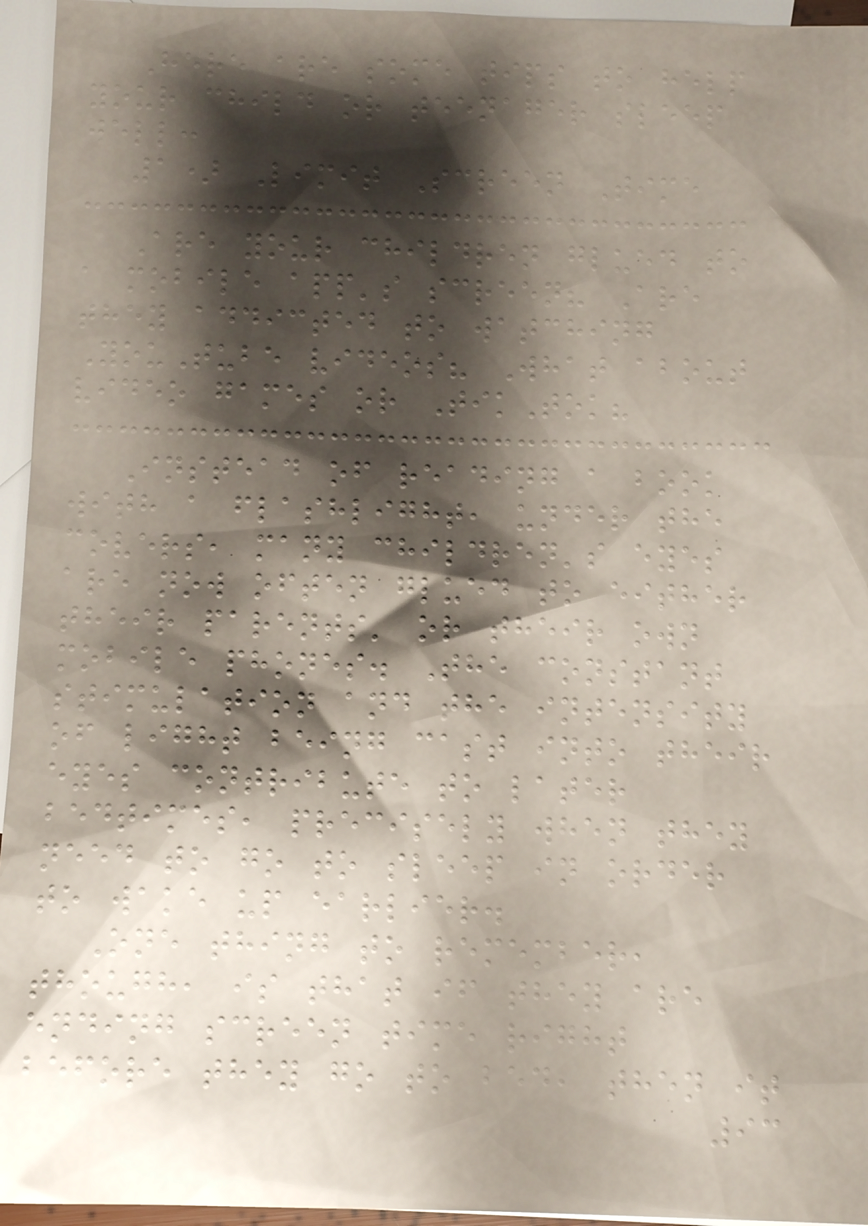Here are some tips to help
your child or teenager sleep
well:
1) Limit Screen Time
Are your children glued to
a mobile app's screen? Are
they addicted to watching
YouTube videos? What about
video games or TikTok?
Instead of reading a book
with a flashlight, under the
covers, many children's eyes
are now often glued to either
their parents' or their own
mobile phones. The constant
stimulation and the intensity
of light being cast into their
eyes contribute to later
bedtimes, precisely when they
need to go to sleep in order
to wake up earlier.
One thing to remember,
though, is that if they are
ending screen time right
before they go to bed, then it
93
